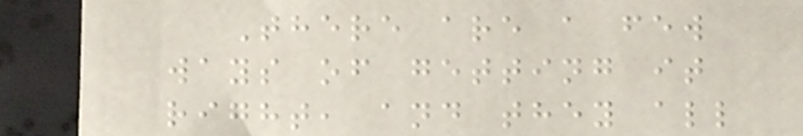There are a few
ways of getting it
right, and they all
